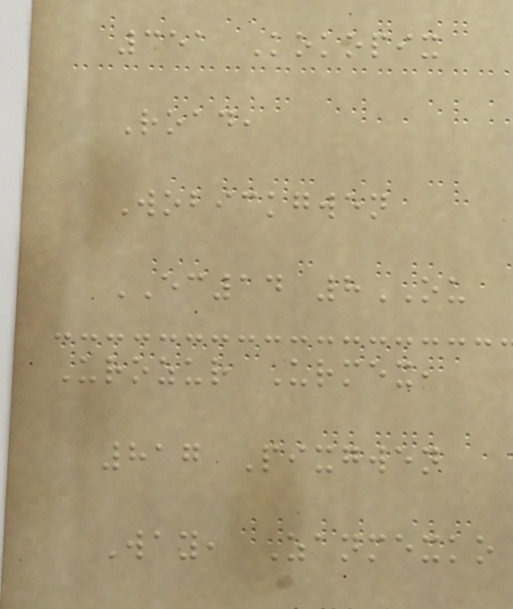351 Kokopix
Road,
Wobickgwen
EC14 8OU
Urozur Urmex,
817 Pixgwen
Way, Zanmexko
